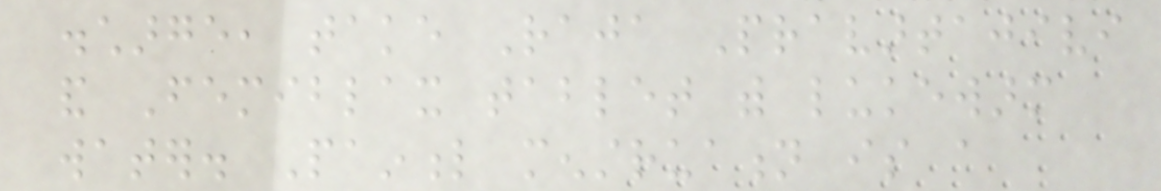discharge, take Raja Pravartajivi
and Femiblax tablet with lukewarm
water. Painful menstruation is a
